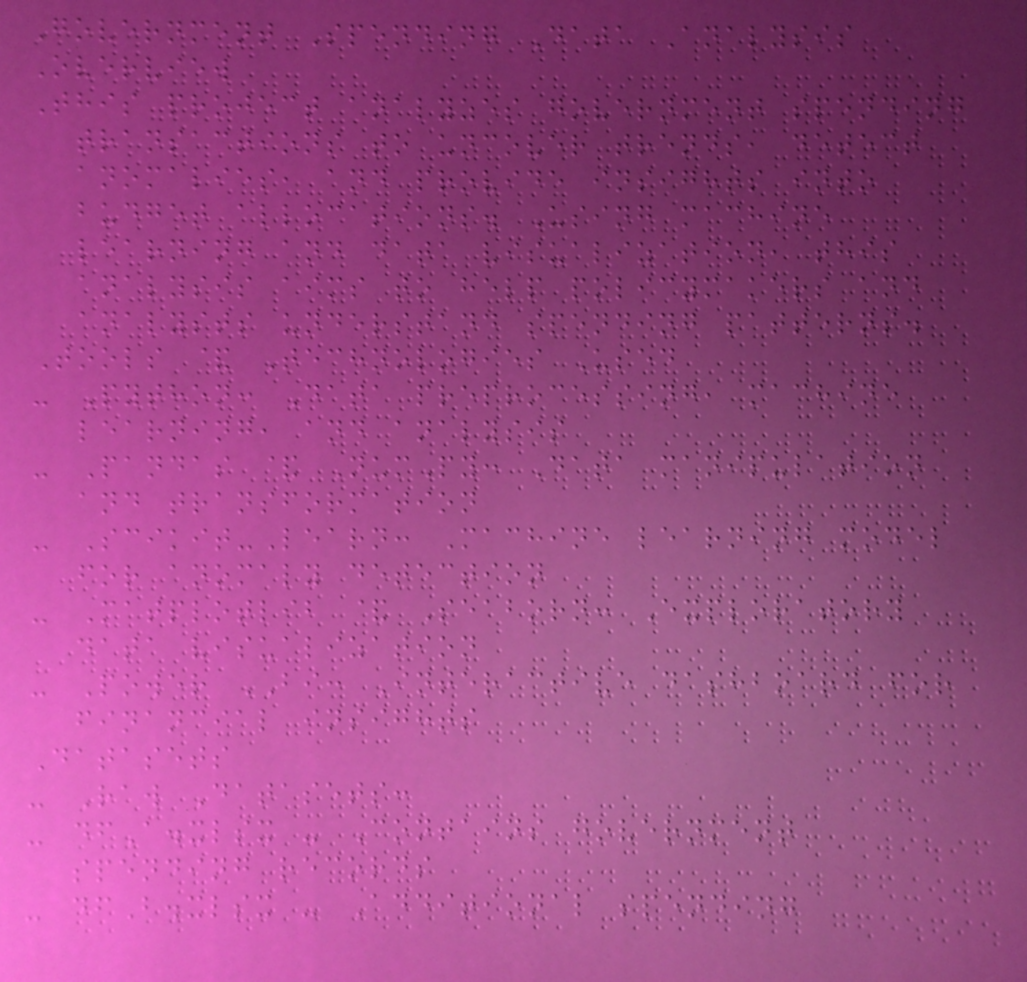Government Spending Data Analysis
Overview
This project analyzes government spending
transactions to uncover trends, detect
anomalies, and provide insights into
budget allocations. Using machine
learning and data visualization, this
analysis aims to help policymakers and
analysts understand spending patterns.
Tools & Technologies Used
- Python: Data preprocessing, machine
learning, and analysis
- Pandas & NumPy: Data manipulation
and transformation
- Scikit-Learn: Machine learning model
for anomaly detection
- Matplotlib & Seaborn: Exploratory
data visualization
- Power BI: Interactive dashboard for
financial insights
Datasets
- Raw Datasets:
- dfA.xlsx - Contains government
spending records
- dfB.xlsx - Additional spending
